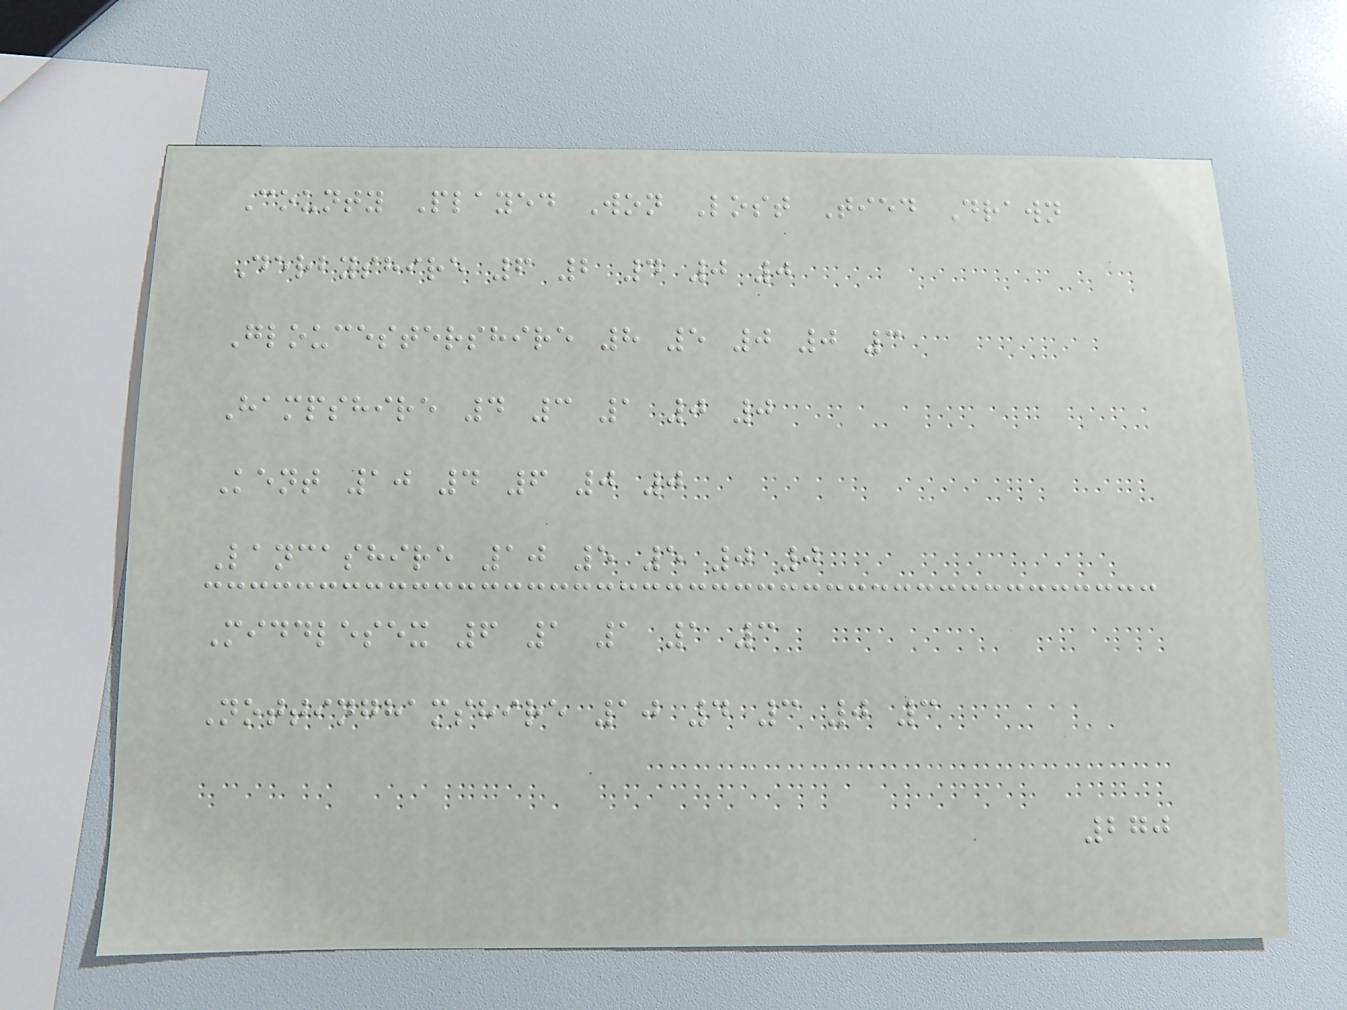County Played Won Lost Tied Drawn
Derbyshire 6 2 4 0 0
Gloucestershire 8 5 0 0 3
Hampshire 4 3 1 0 0
Kent 10 4 6 0 0
Lancashire 10 5 5 0 0
Middlesex 6 1 1 1 3
Nottinghamshire 10 4 3 0 3
270
